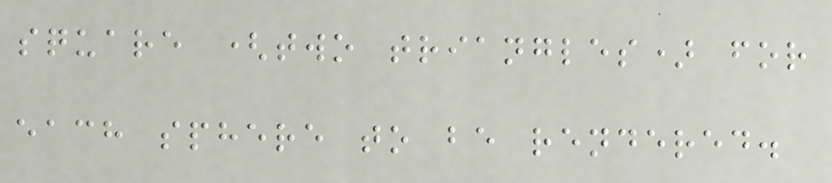square (two triangles) for
each sphere to be rendered.
